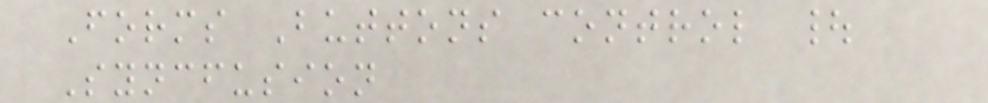Forms Buttons control |
Syncfusion
